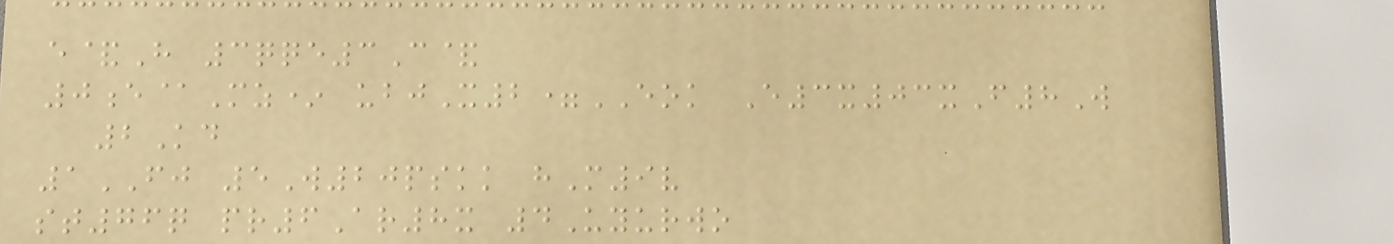e&H 3qqe3C&
0e@Mz* ubjX2=EOK E3x03xF8W
2Kd
1FJ 5W20pskk hM9v
st76q pr6Ar8x 4Uyurwo
